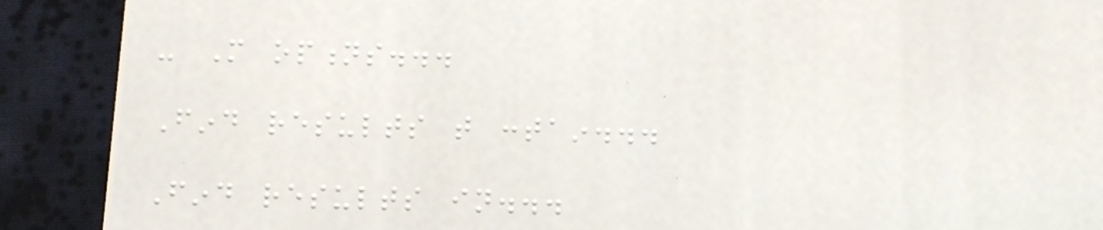- More options...
Find results that contain...
Find results in...
